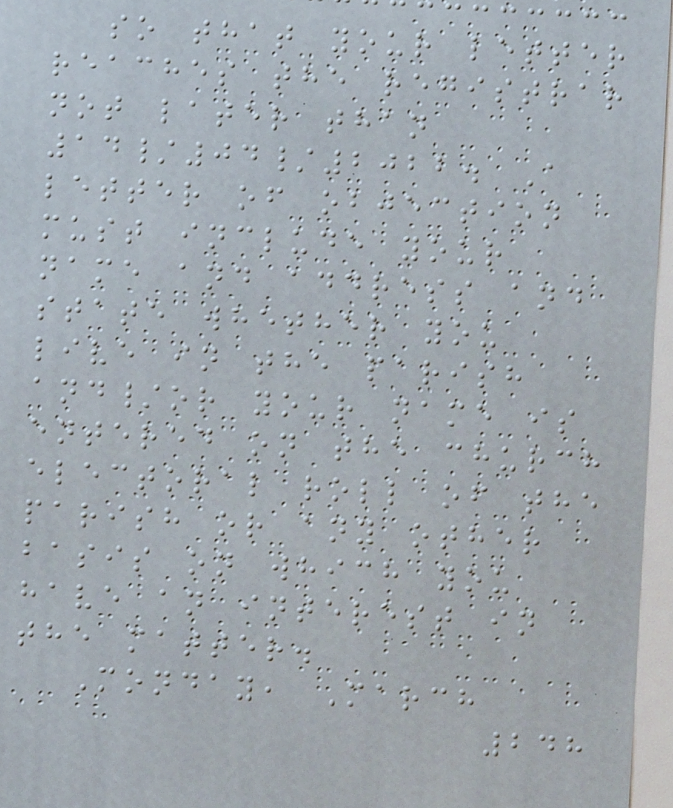so that your letter
reaches the registrar
not later than
14/04/2022. A
letter of objection
must include your
name and address and
state whether you
live in the parish
and/or your name is
entered on the church
electoral roll of the
parish or any other
basis on which you
have an interest in
the matter.
Monday, March
248
